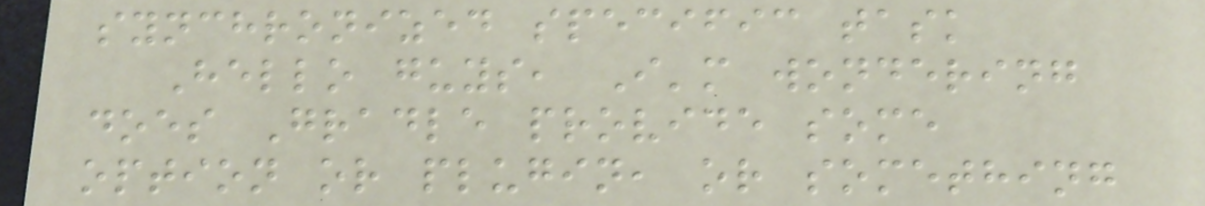synchronized specific task
Hello guys, I'm wondering
does Gradle provide some
option or plugin, or something
